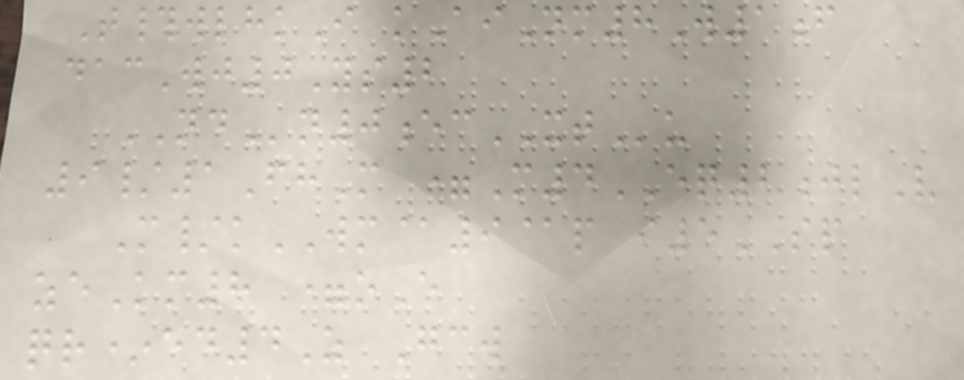T#wlhkI kAiNm8W1f
dacWj0Ys2
NDn0ecXTu
9/1FhM =M4EQ2jlV
M/kWM@9@p i5SP
zeKm8 =oE
qr*ed4Z Gcw
